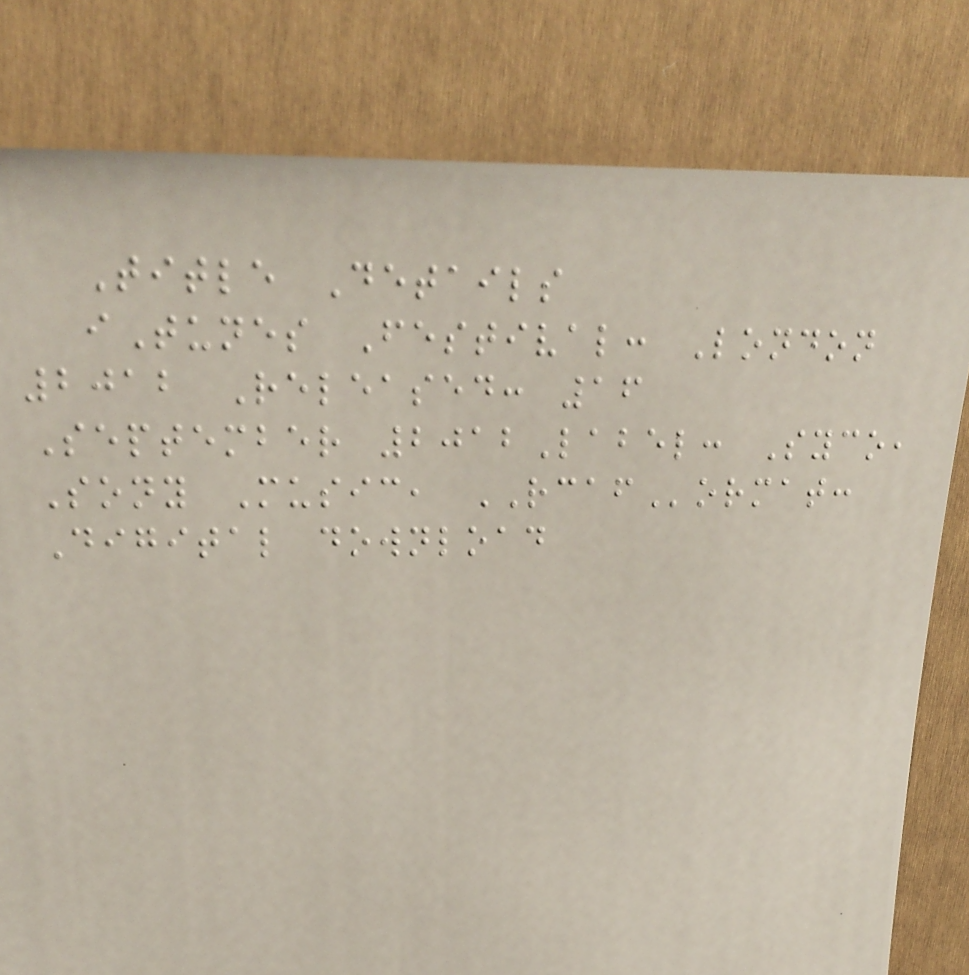Title Details
iTunes Festival: London
2012 Released: 16
September 2012Label: Syco,
Sony Music, RCAFormat:
Digital download
